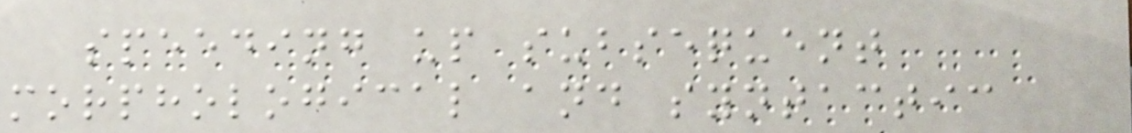speeding up subsequent
morphological and syntactic
